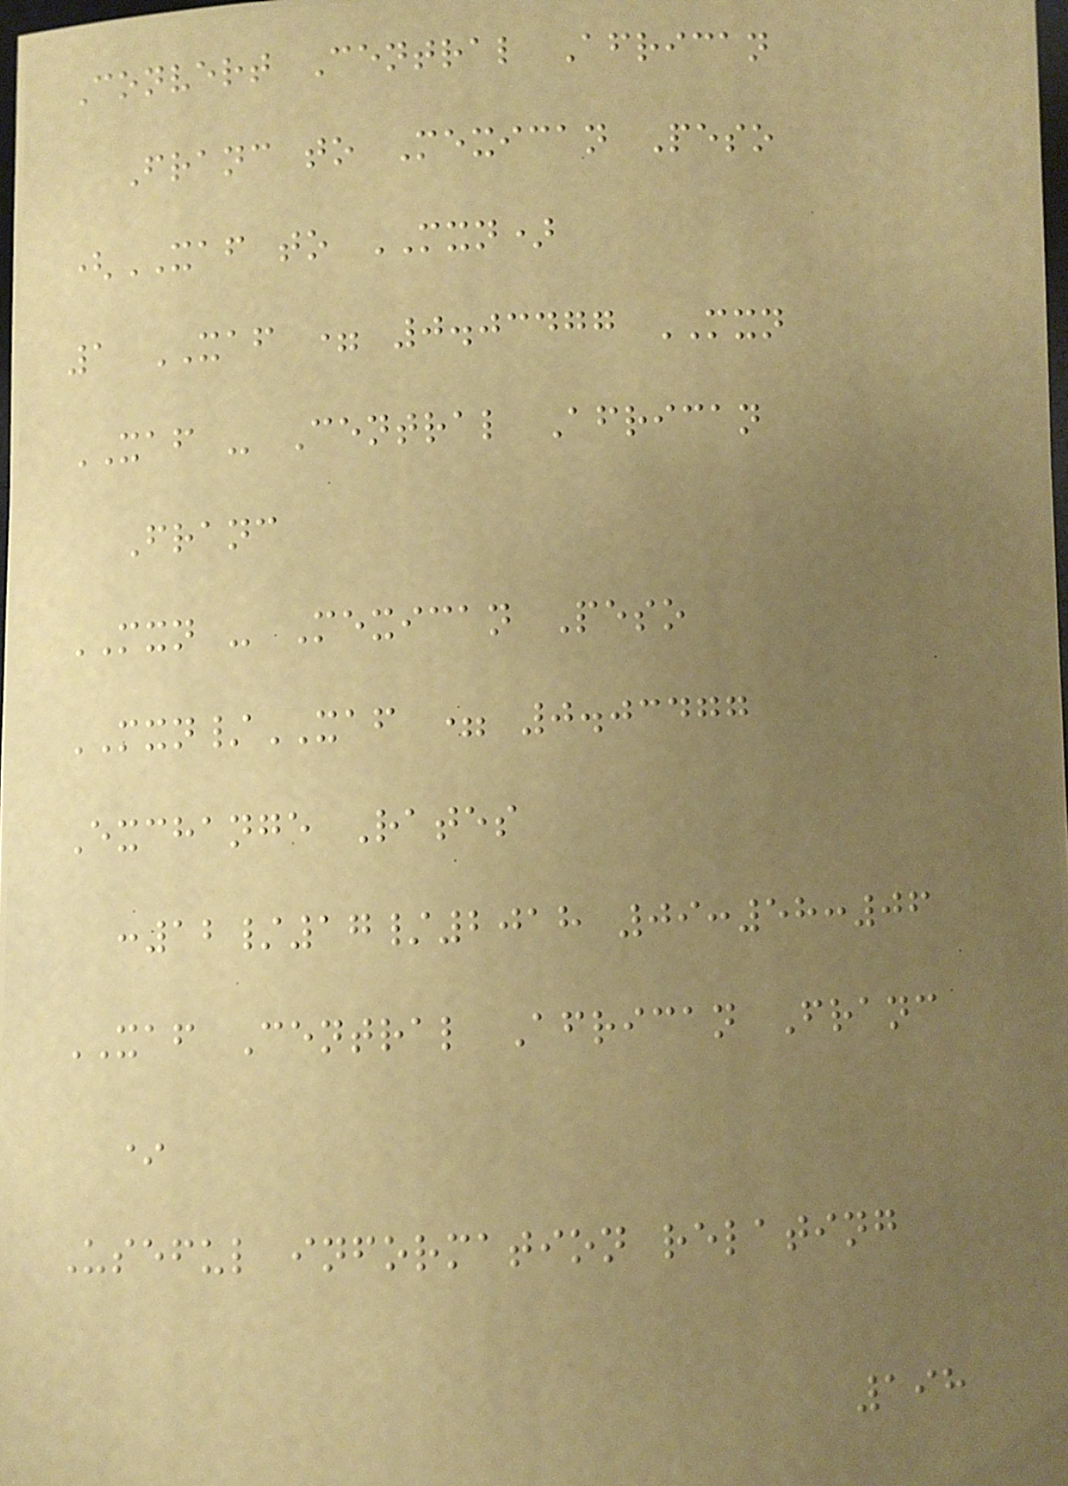Convert Central African
Franc to Mexican Peso
(XAF to MXN)
1 XAF = 0.03477 MXN
XAF - Central African
Franc
MXN - Mexican Peso
MXN/XAF = 0.03477
Exchange Rates
:12/17/2018 09:58:06
XAF Central African Franc
*
Useful information relating
198
